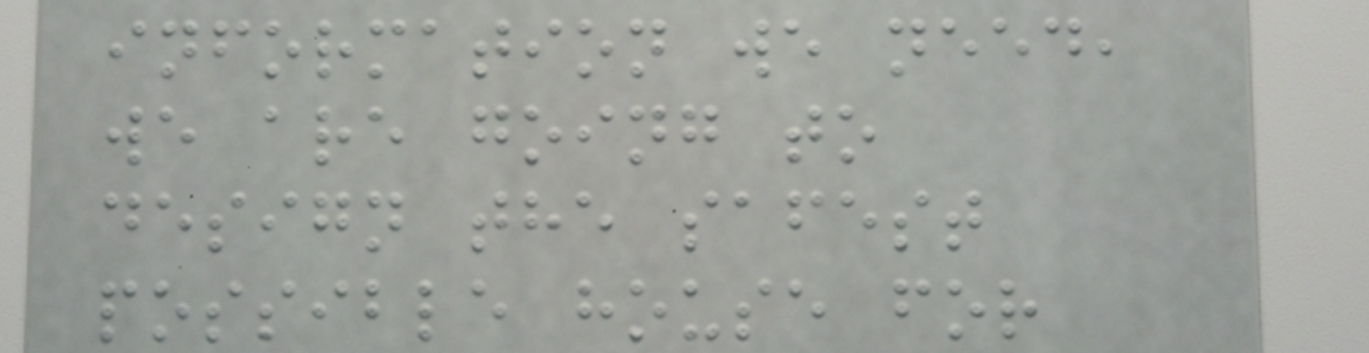information we need,
we are going to
design the safest
possible house for
